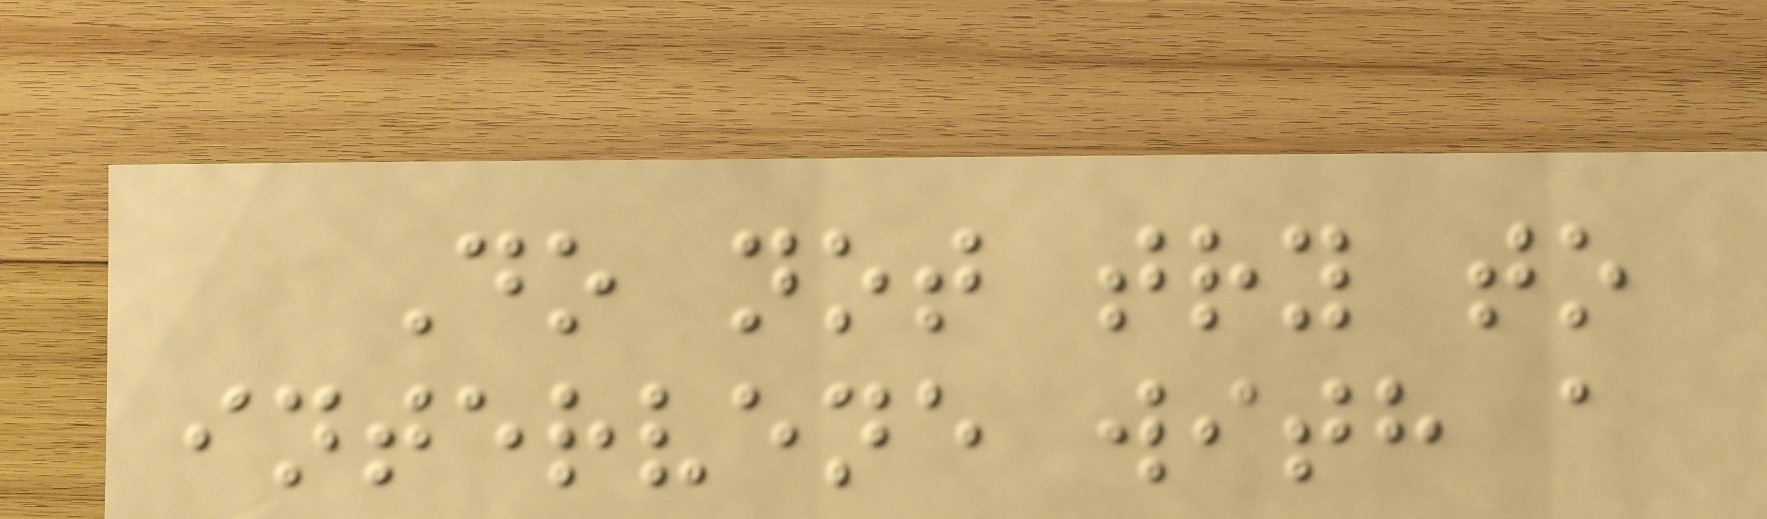Do not try to
intervene with a
